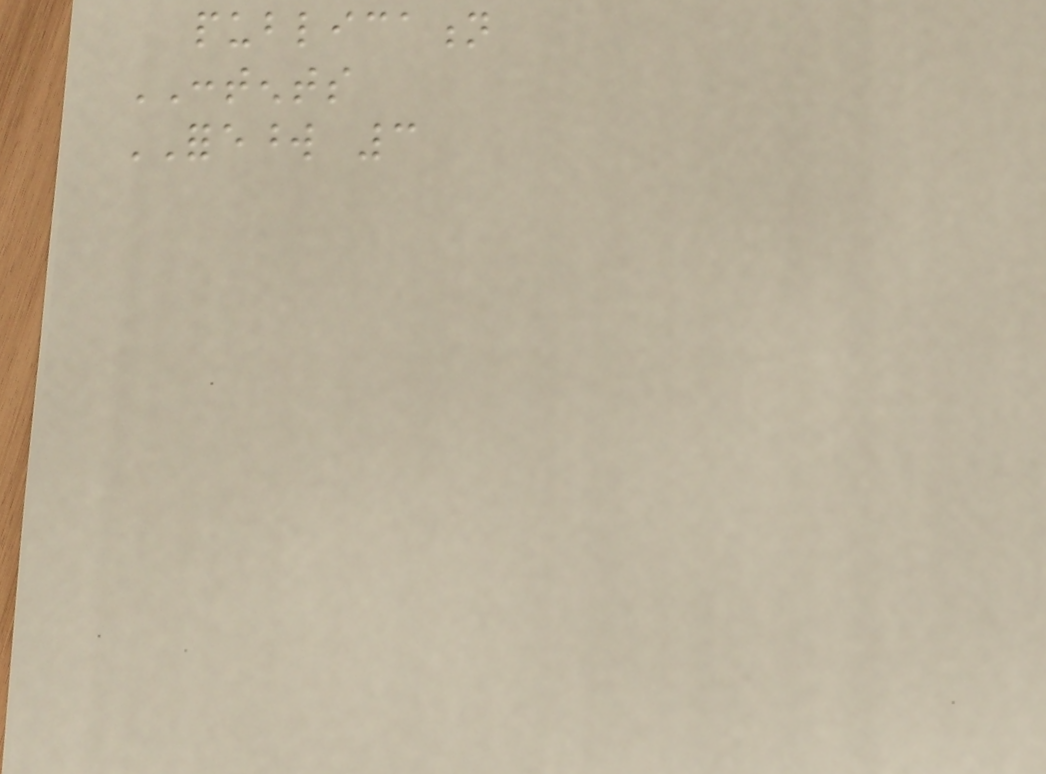publication
CONTENTS
FOREWORD 3
